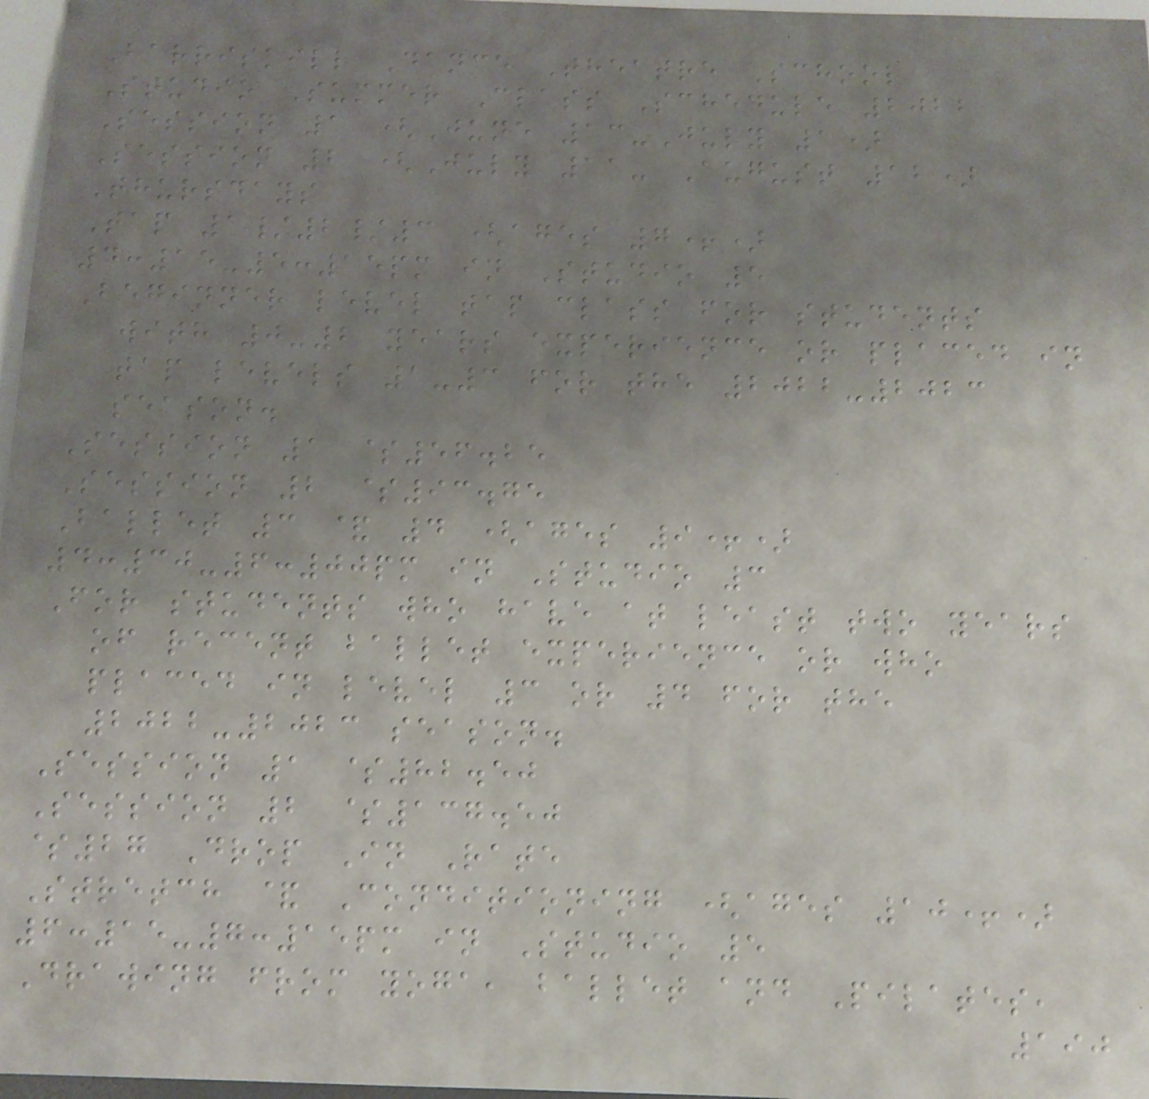Barriskill Dance Theatre School
Studio Summer Class Schedule 2022
Session 1 (June 13-July 1)
Session 2 (July 11- August 12)
Thursdays
Tap 1/2/3 (ages 7+)
4:15-5:15pm in Studio 5
Beginner level tap class for students
with 0-2 years experience or placed in
tap levels 1-3 for the 2022-2023
season.
Session 1 $56.25
Session 2 $93.75
Ballet 3 & 4 (ages 9+)
4:30-6:00pm in Studio 3
For students who have at least two years
of recent ballet experience or who
placed in level 3 or 4 for the
2022-2023 season.
Session 1 $82.50
Session 2 $137.50
$27 Drop In Rate
Stretch & Conditioning (ages 10+)
6:15-7:15pm in Studio 5
Drawing from yoga, ballet and Pilates,
190
